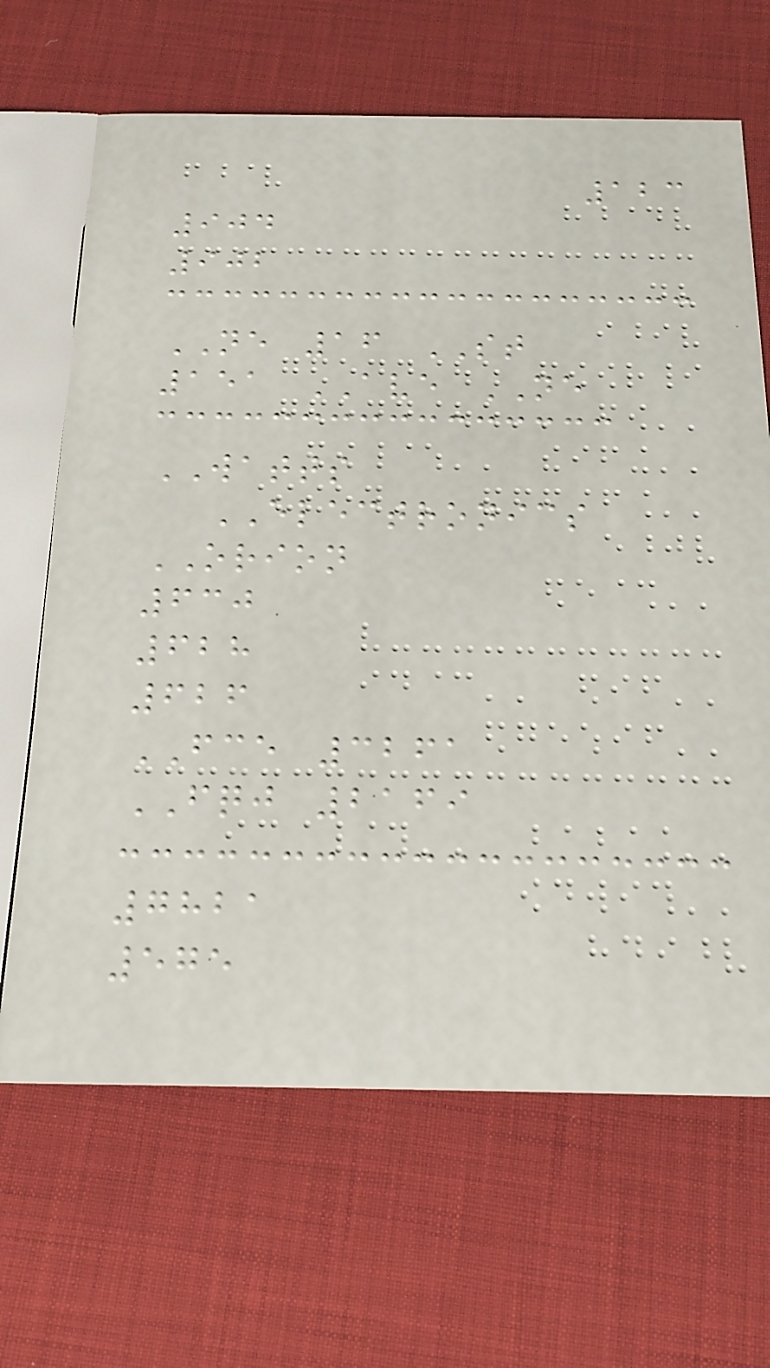123
904
902
NE 16 ST
151 AVE NE
WATTS
ELECTRONICS
ORION
630
628
626
FCE 3261
FQJ 2169
7821
575
